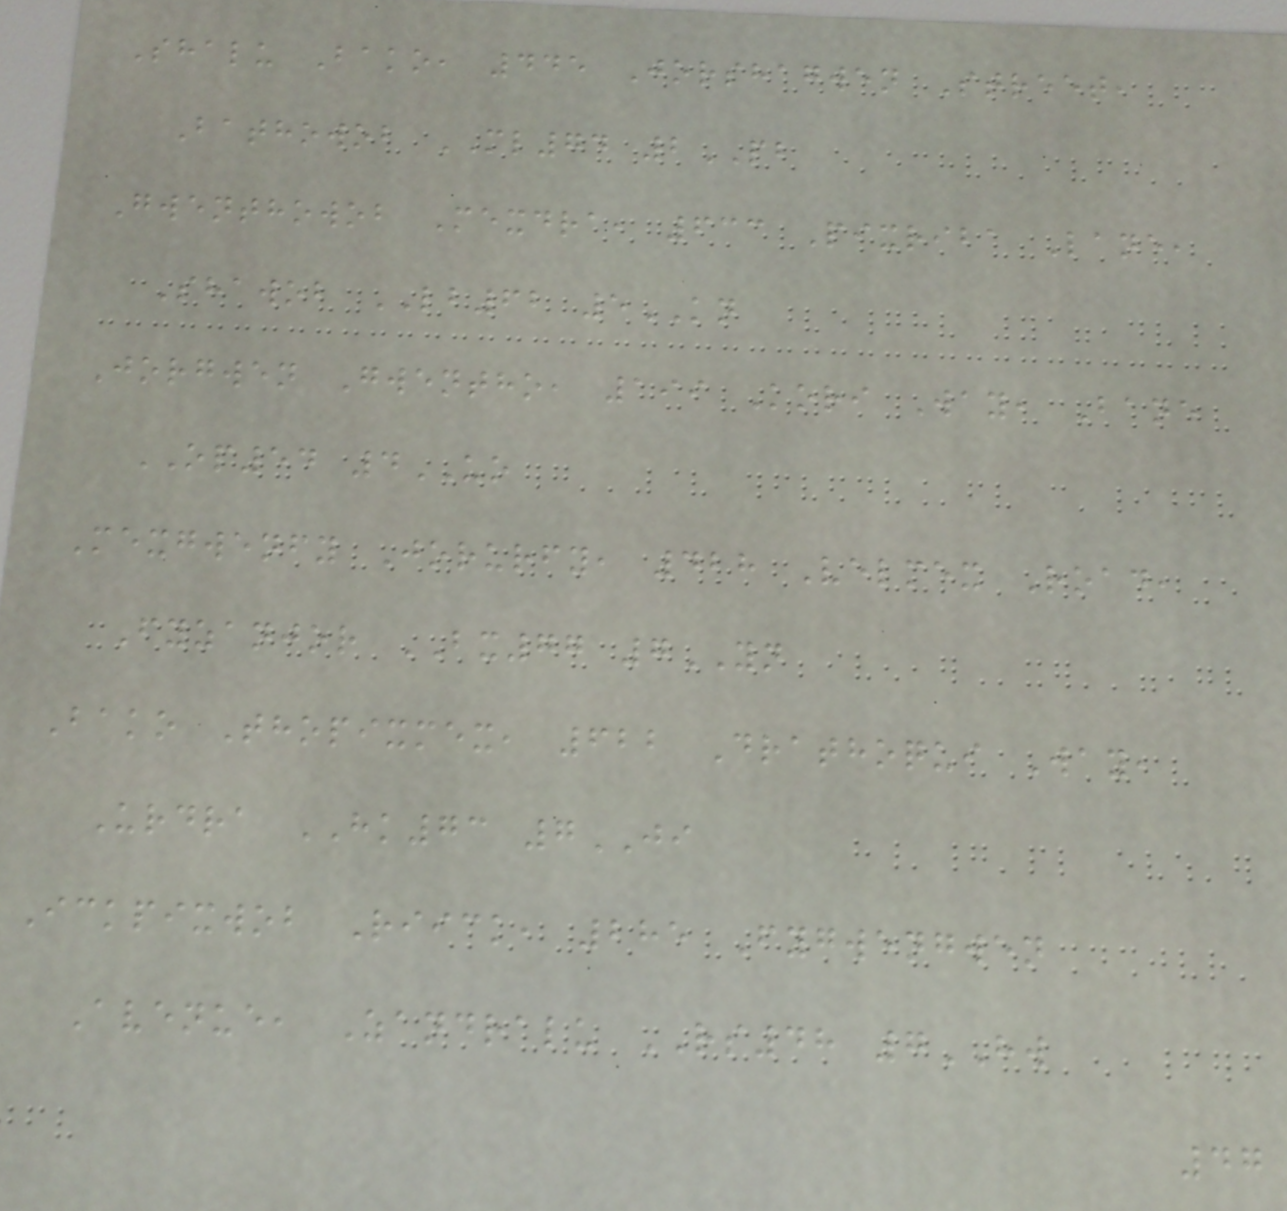Shalu Bako, 445 Jorshagwen Street,
Bathowob ML74 2PB
Gwenthowob Mexdra, 633 Pixriba Lane,
Shawob LB62 5KN
Jorgwen Gwentho, 199 Kori Way, Bane
OP54 4UO
Mexgwenfy Jorurfy, 428 Velmex Road,
Fyzanjor BX77 7YN
Bako Thopixmex, 622 Drathoqui Way,
Urdra HK73 7JI
Ickpixwob Riick, 285 Fygwengwen
Avenue, Zandralu RS48 7HW
47
